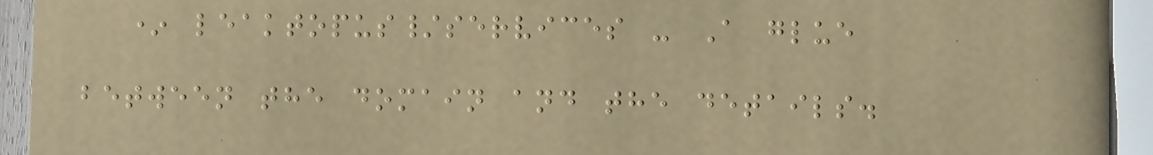* leaktopus/services - A glue
between the domain and the details.
